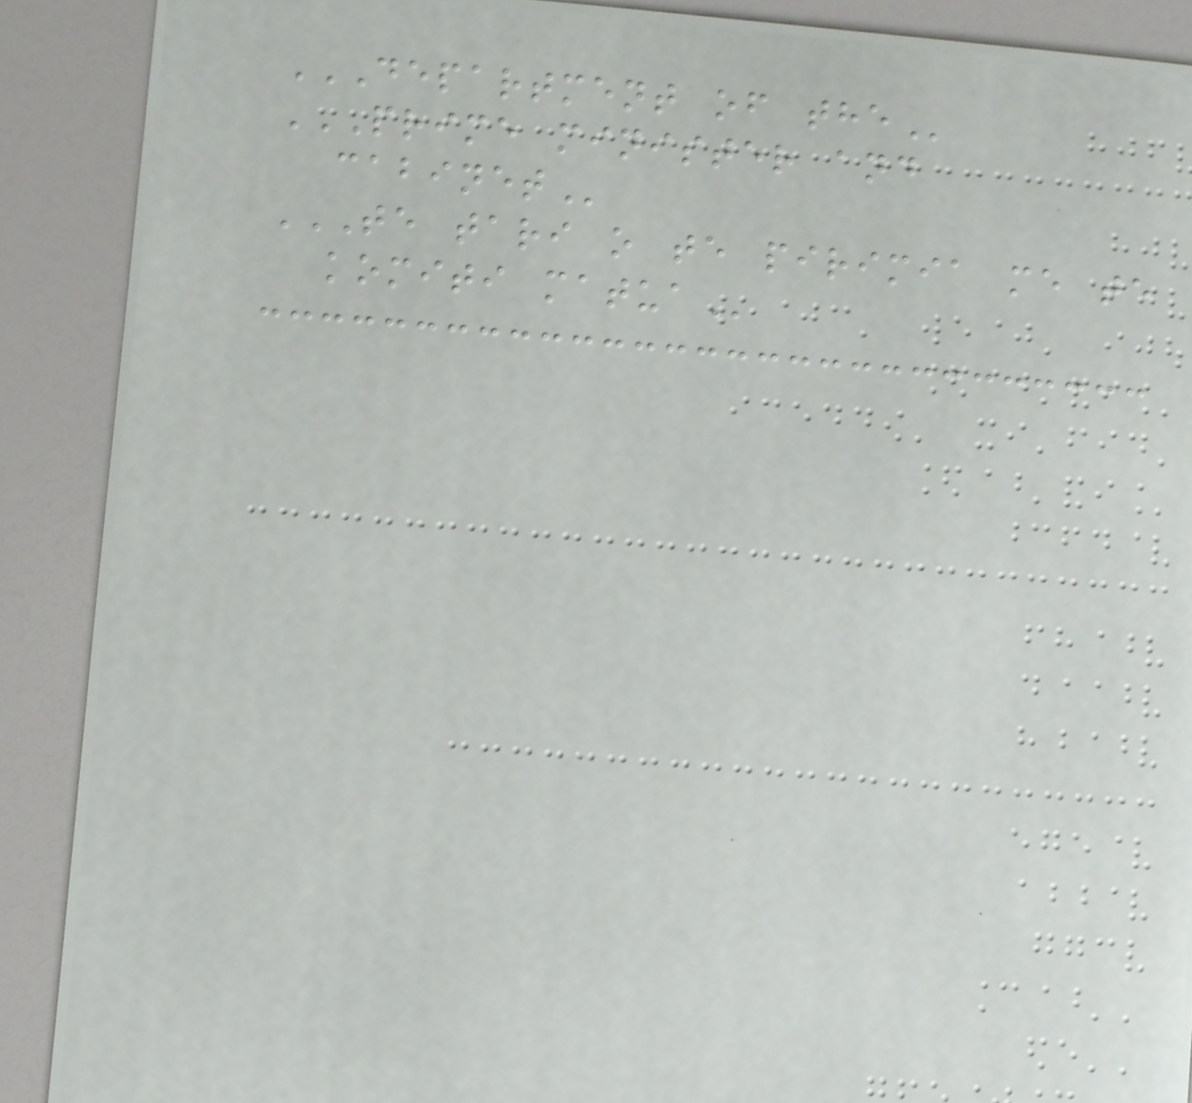DEPARTMENT OF THE
PRIME MINISTER AND
CABINET
TE TARI O TE PIRIMIA ME TE
KOMITI MATUA
